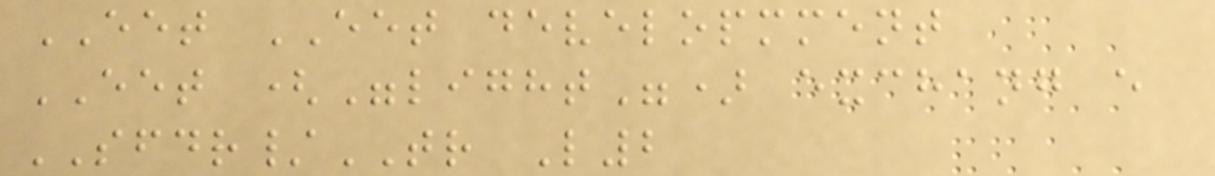EET EET developmment
EET ("light") exchang e
SFDR/TR L2
